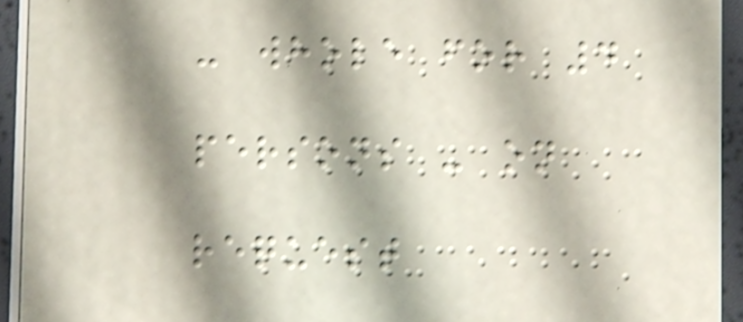- whole for 4
persons - on
request
